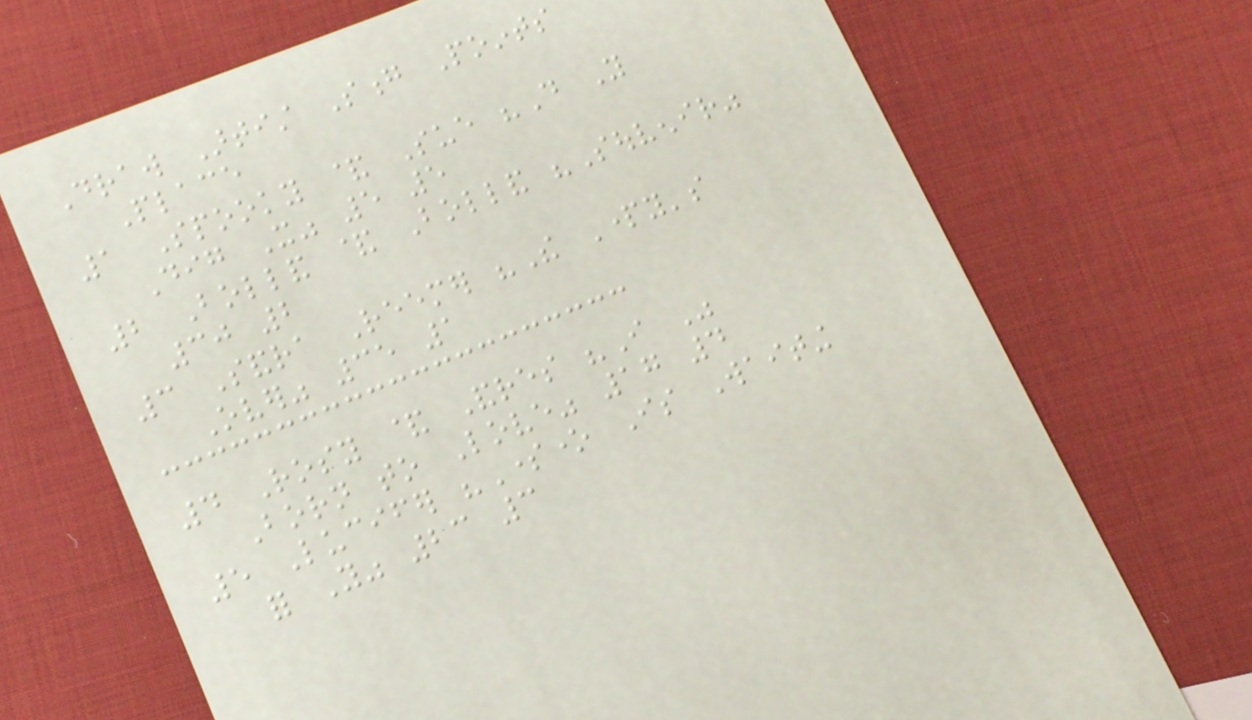Draw Artist Song Points
Place
1 Spooky & Sue "Do You
Dig It" 5 5
2 Bolland & Bolland "Souvenir"
30 2
3 Sandra Reemer "The Party's
Over" 35 1
4 Rosy & Andres "I Was
Born to Love" 17 4
5 Lucifer "Someone Is Waiting
for You" 23 3
